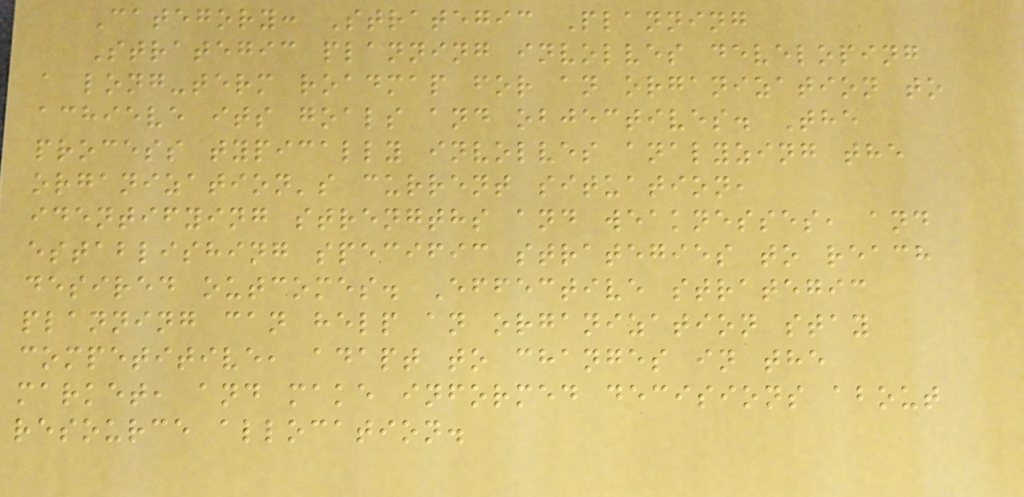Category: Strategic Planning
Strategic planning involves developing
a long-term roadmap for an organization to
achieve its goals and objectives. The
process typically involves analyzing the
organization's current situation,
identifying strengths and weaknesses, and
establishing specific strategies to reach
desired outcomes. Effective strategic
planning can help an organization stay
competitive, adapt to changes in the
market, and make informed decisions about
resource allocation.
